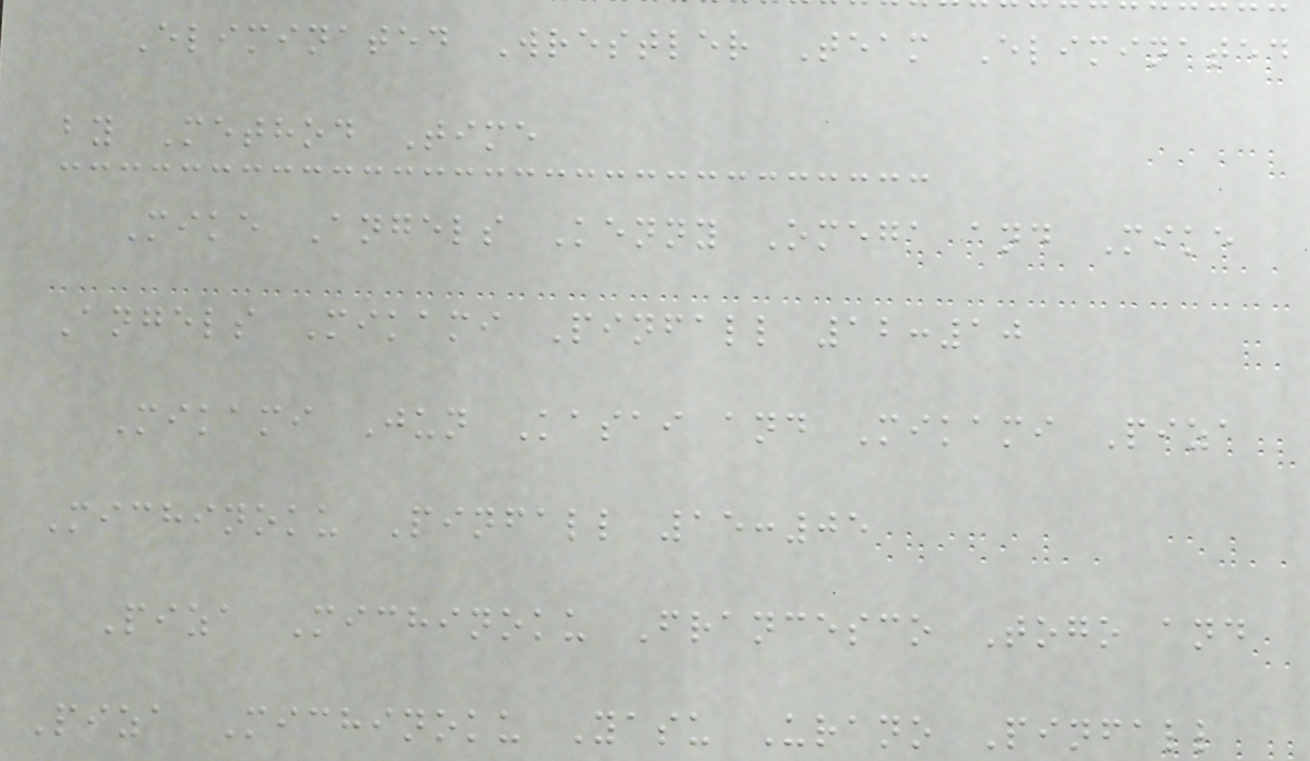Eliminated Wrestler Team Eliminated
by Method Time
Mike Angels Kenny Omega and Mike
Angels Mikami Pinfall 12:10
Mikami Jun Kasai and Mikami Piza
Michinoku Pinfall 15:05
Piza Michinoku Francesco Togo and
Piza Michinoku Yasu Urano Pinfall
